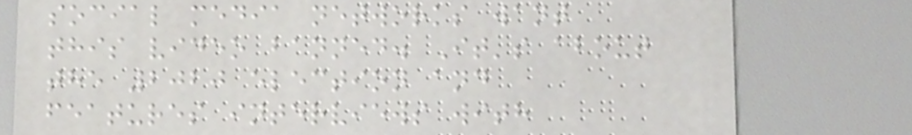social media networks want
this video banned. It's about
the 2020 election and
features interviews with
